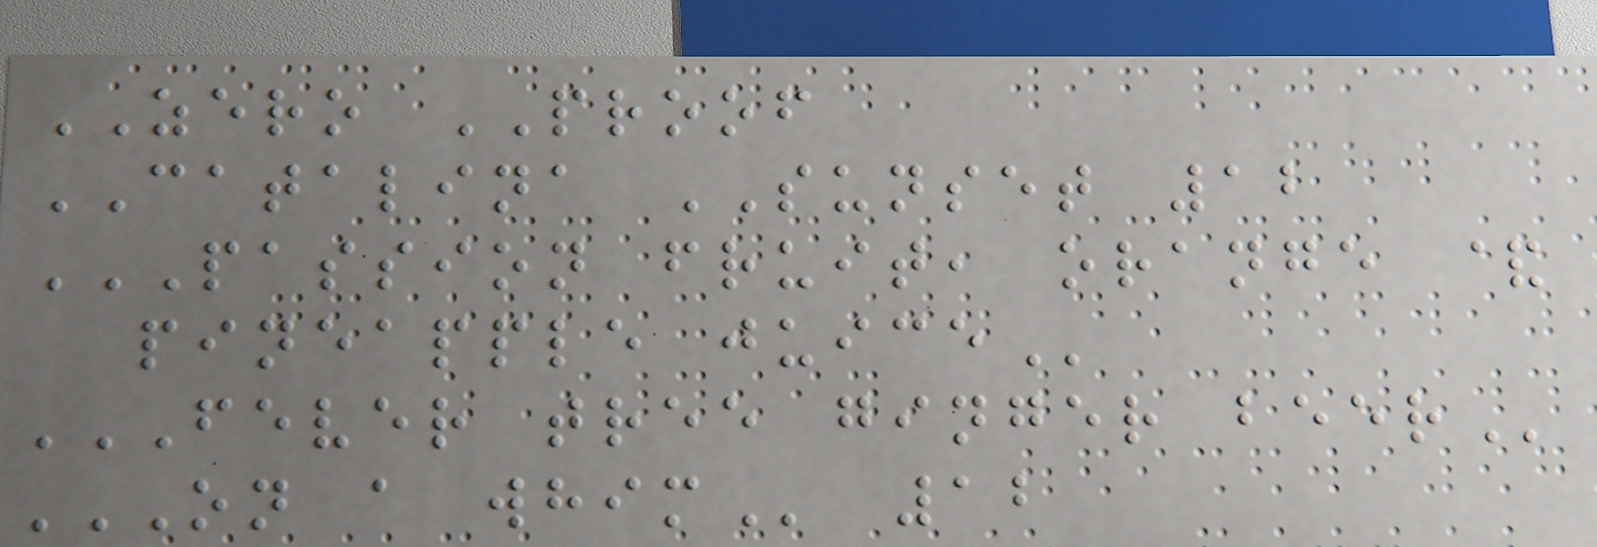ZERO PROOF
CATALINA SUNSET 12
PASSION FRUIT, ORANGE &
PINEAPPLE JUICE
FEVER TREE GINGER BEER
ON A WHIM 12
